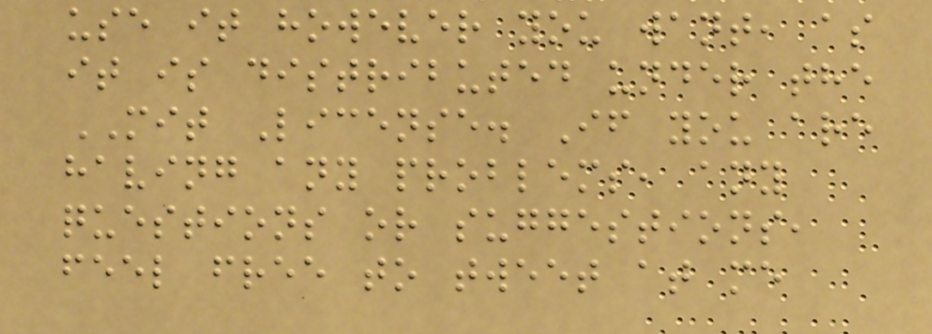use it however you want, as
it is distributed under the
MIT License. If you are
having any problems, any
questions or suggestions,
feel free to tweet at me
